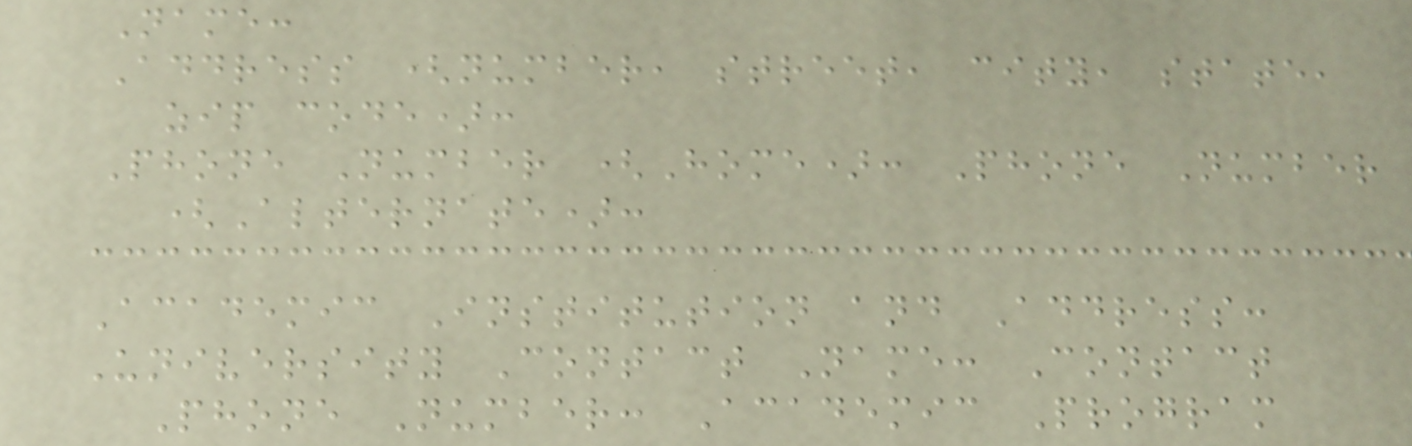Name:
Address (number, street, city, state,
zip code):
Phone Number (Home): Phone Number
(Alternate):
Academic Institution and Address:
University Contact Name: Contact
Phone Number: Academic Program
